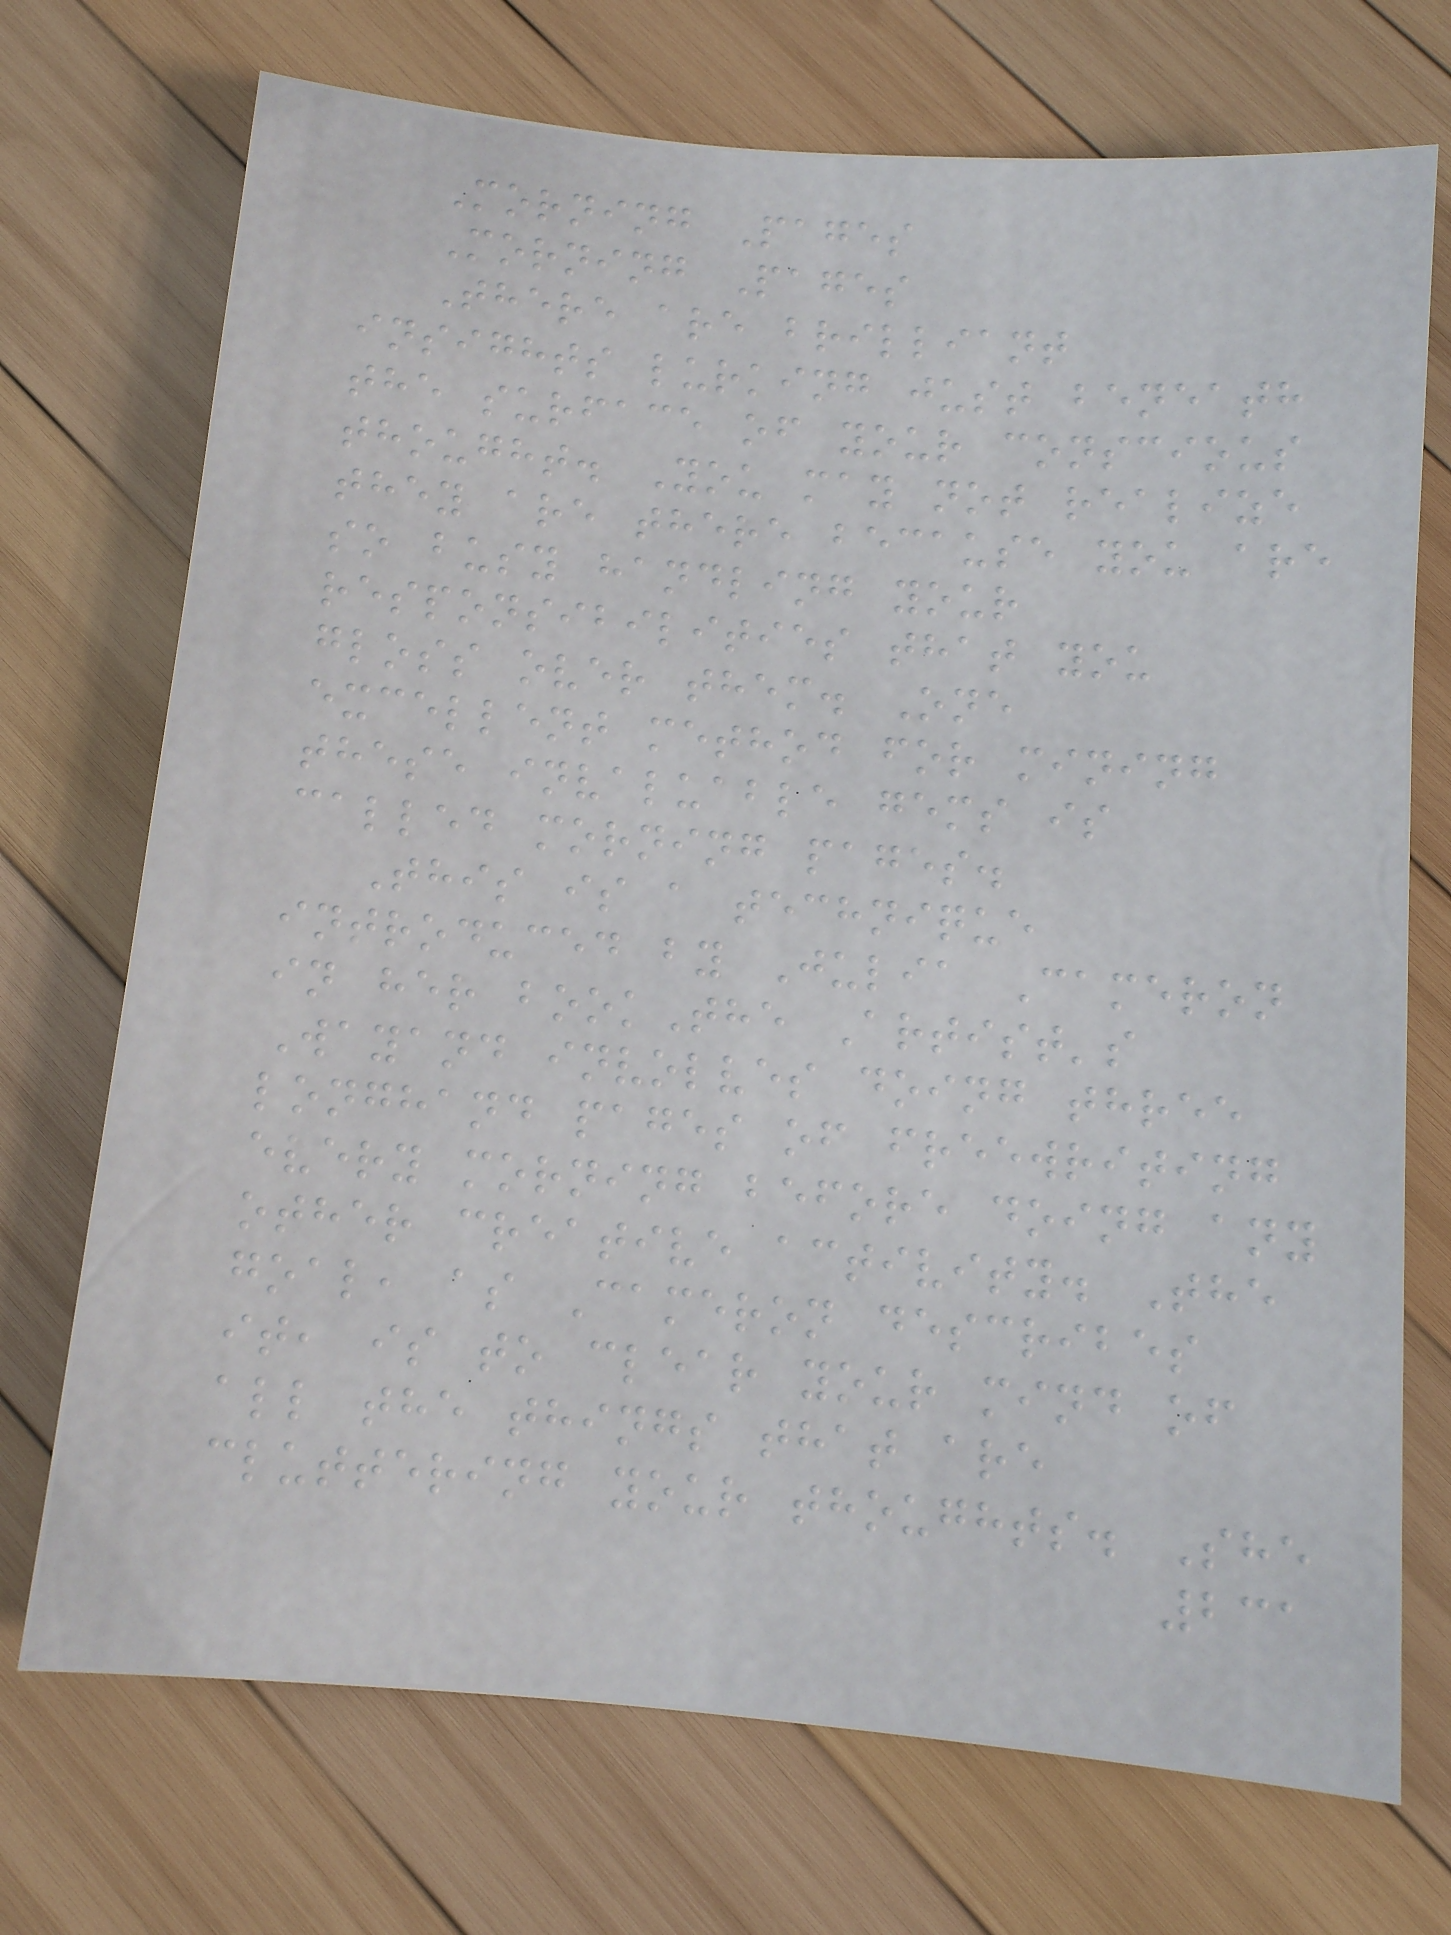Morning Pages
Morning Pages
There are brilliant
insights lurking just beneath
the surface of your conscious
thought. You may not realize
they are there because you are
so busy handling your
responsibilities that you
gloss over them. One
excellent method for mining
these invaluable gems is
called morning pages.
This is a technique
introduced by Julia Cameron
in her bookThe Artist's
Wayand involves doing three
longhand pages of freewriting
every morning before doing any
other creative activity. The
goal, as Cameron describes
it, is to clear your mind of
all the things that are
cluttering your thoughts. She
231
